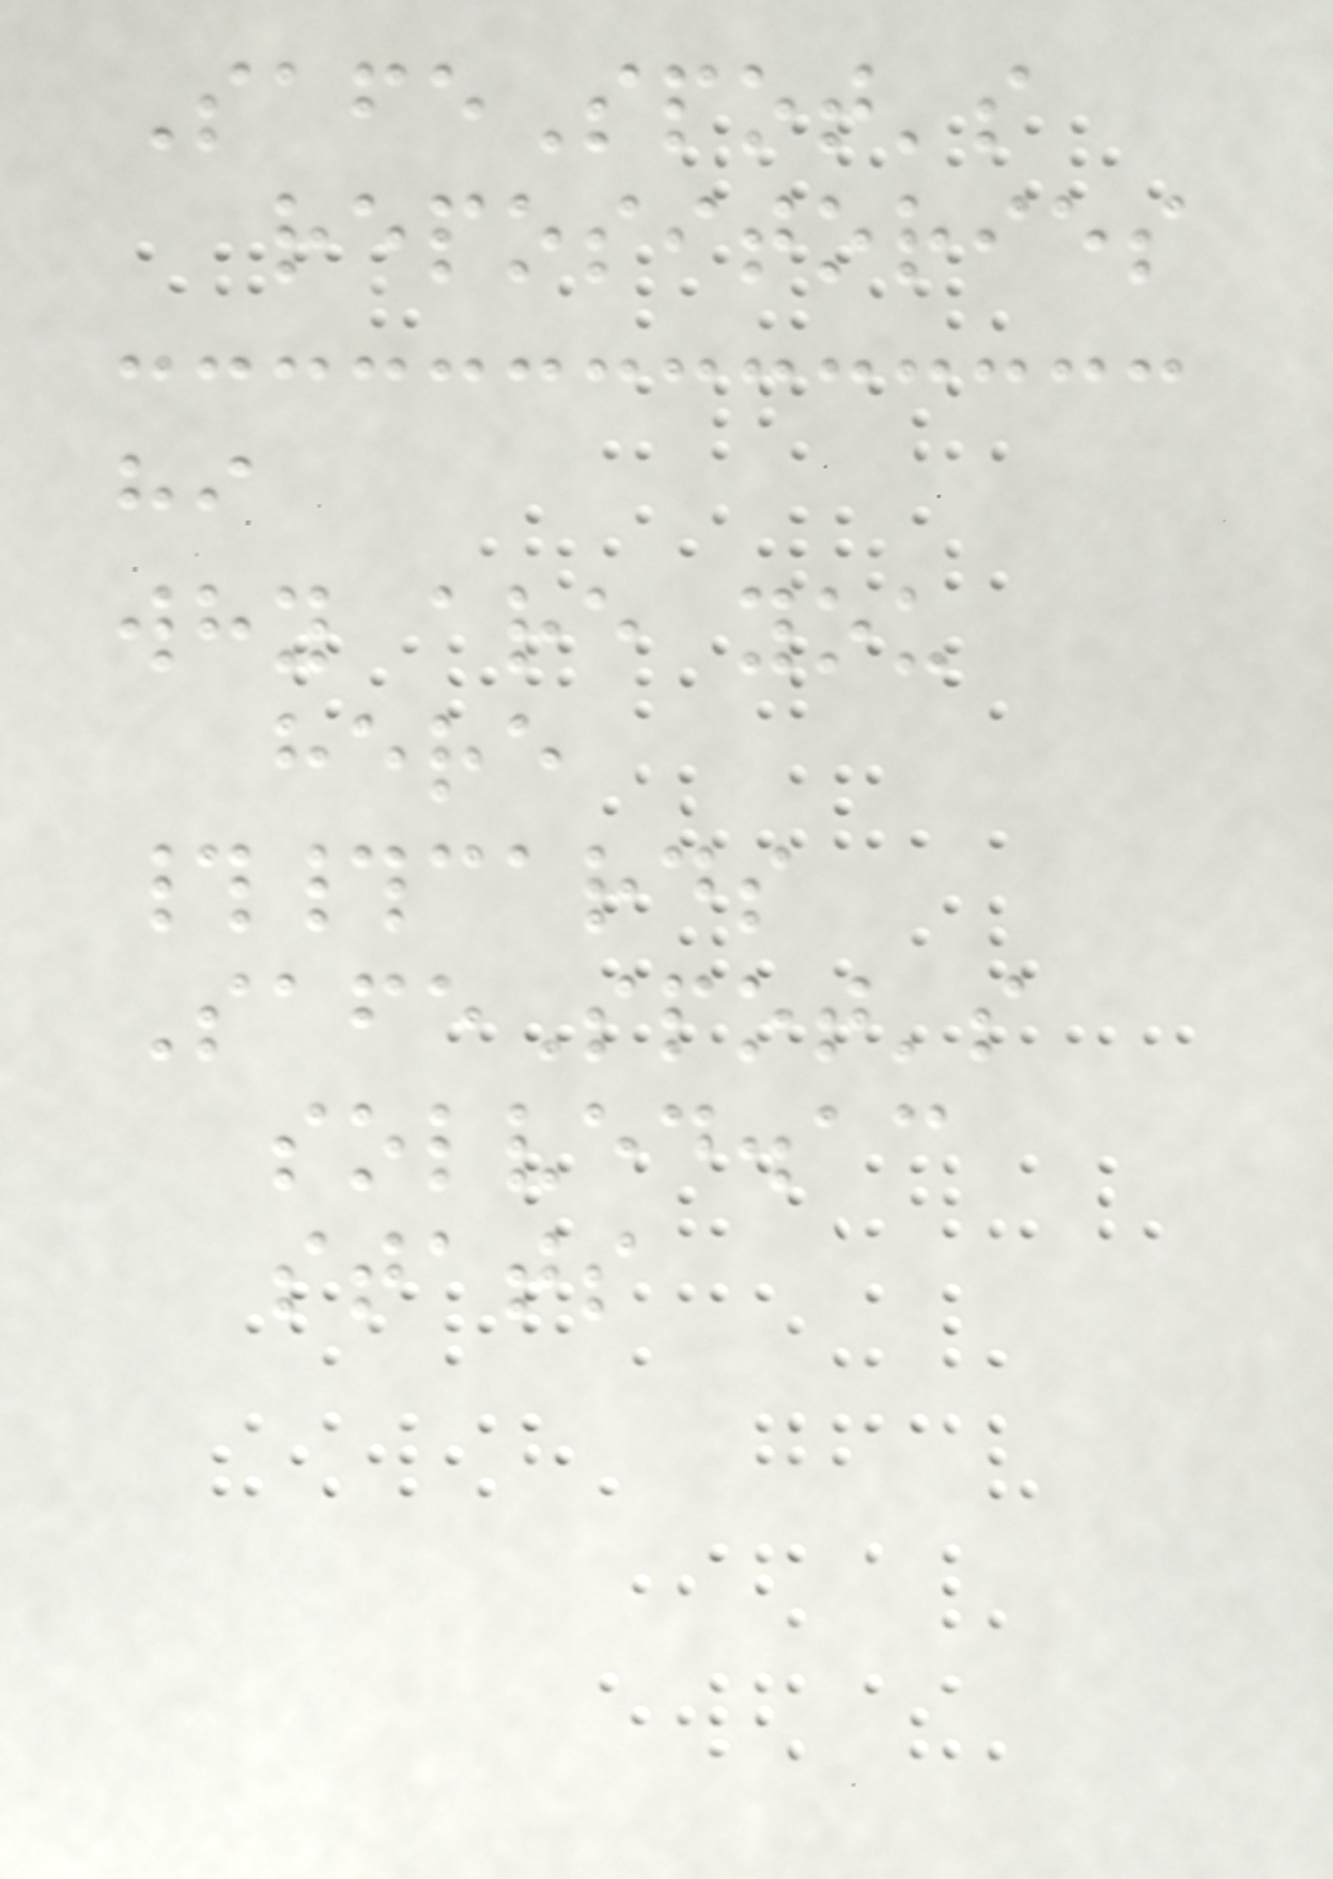SafeSpot's
repositories
hi
why are you
here
##cards
SafeSpot's
solved.ac
stats
